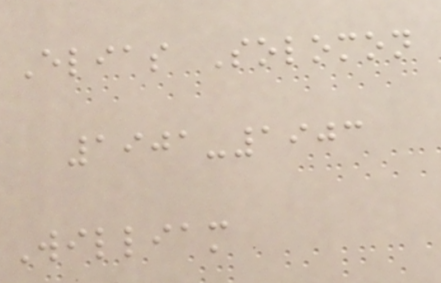Elias Solomon
1901-1903
William
